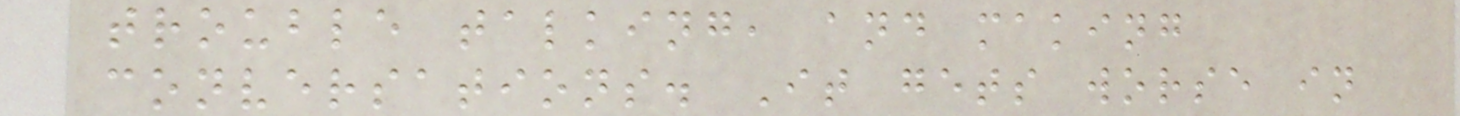trouble talking, and making
conversations. It gets worse in
